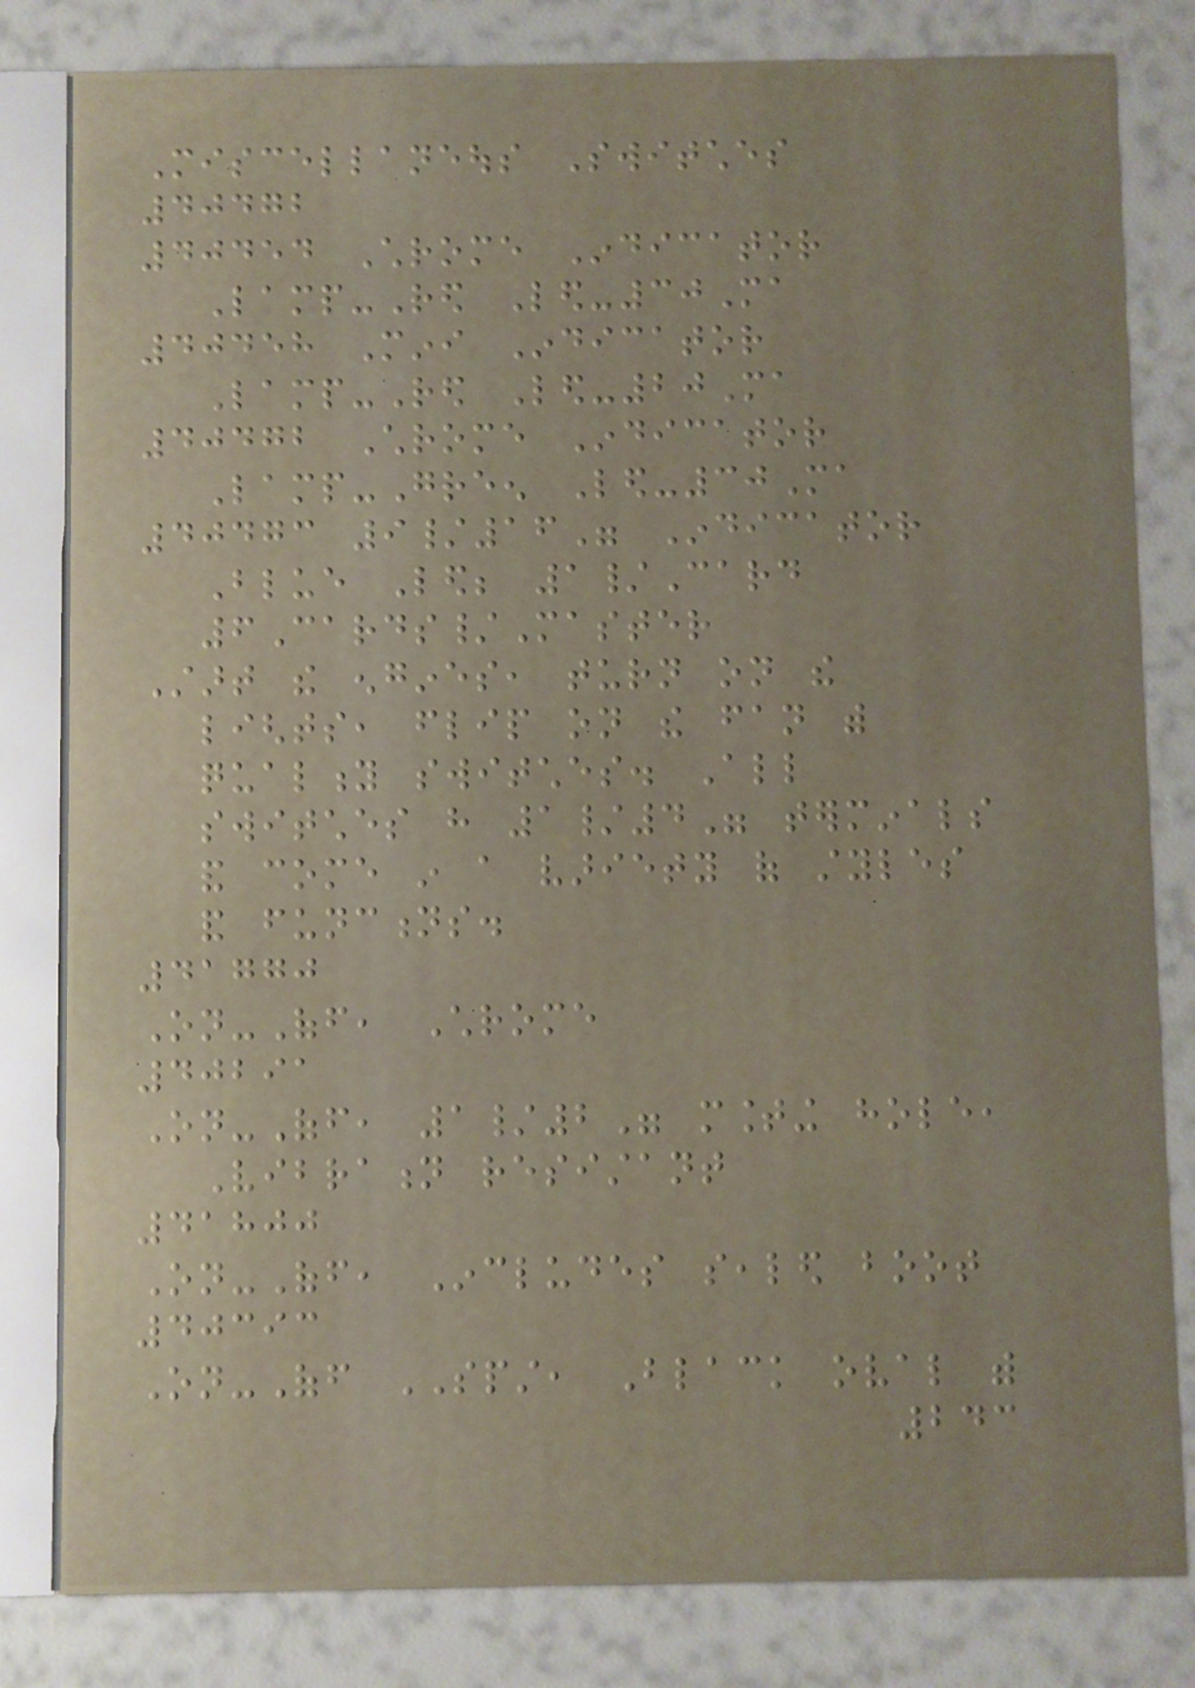Miscellaneous Switches
40472
40454 Chrome Indicator
Lamp-Red Led-30Ma
40458 Mini Indicator
Lamp-Red Led-20Ma
40472 Chrome Indicator
Lamp-Green Led-30Ma
40473 9/16" Indicator
Blue Led; 1/Card
6Cards/Master
Start the engines, turn on the
lights, flip on the fan with
quality switches. All
switches have 1/4" terminals
and come in a variety of styles
and functions.
41770
On-Off, Chrome
40291
On-Off, 1/2" mounting hole,
Vibration resistant
41800
On-Off, Includes sealed boot
40393
On-Off SPST, Black oval with
243
